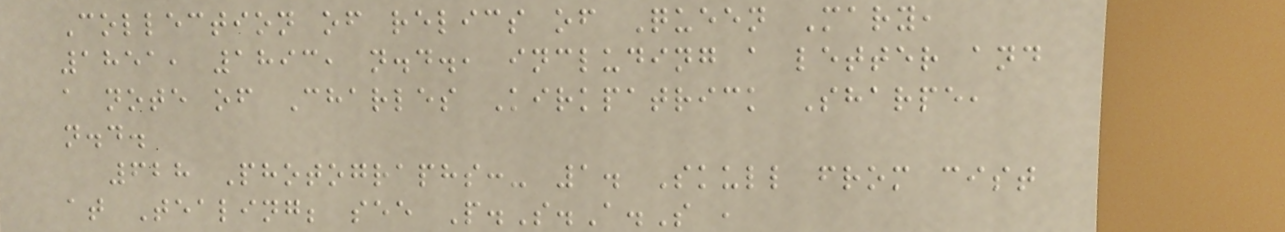Collection of relics of Queen Mary,
1851, 1893, n.d., including a letter and
a note of Charles Kirkpatrick Sharpe,
n.d.
628 Photographs:- 1. Skull from cist
at Tealing; see P.S.A.S ,
